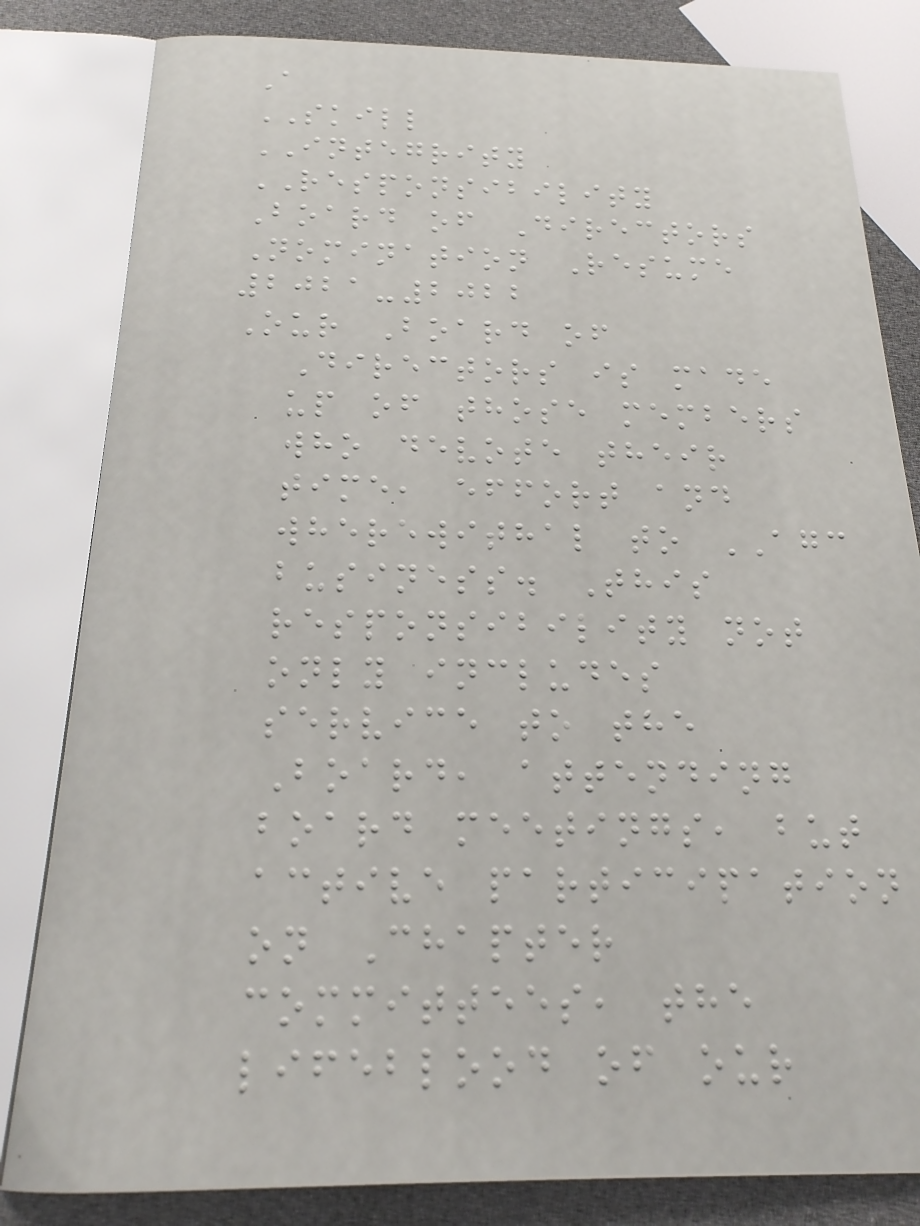A
SKILL
INTEGRITY
RESPONSIBILITY
Board of Directors
Nomination Resume
2021-2022
Our Board of
Directors is made
up of those members
who devote their
time, effort and
wherewithal to AGC
business. This
responsibility not
only includes
service to the
Board, attending
board meetings, but
active participation
on Chapter
committees, the
lifeblood of our
